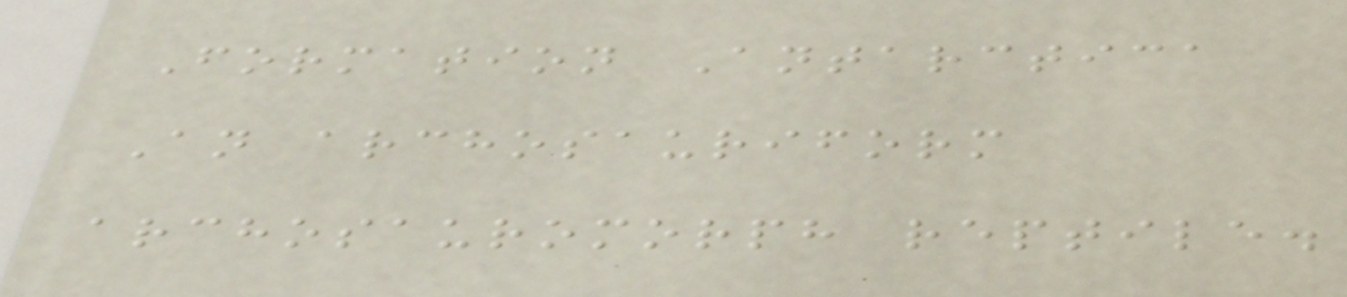Formation Antarctica
An archosauriform
archosauromorph reptile.
